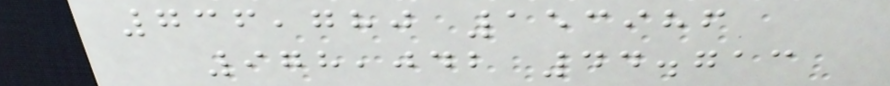736,780 153986
978,042 44.713
